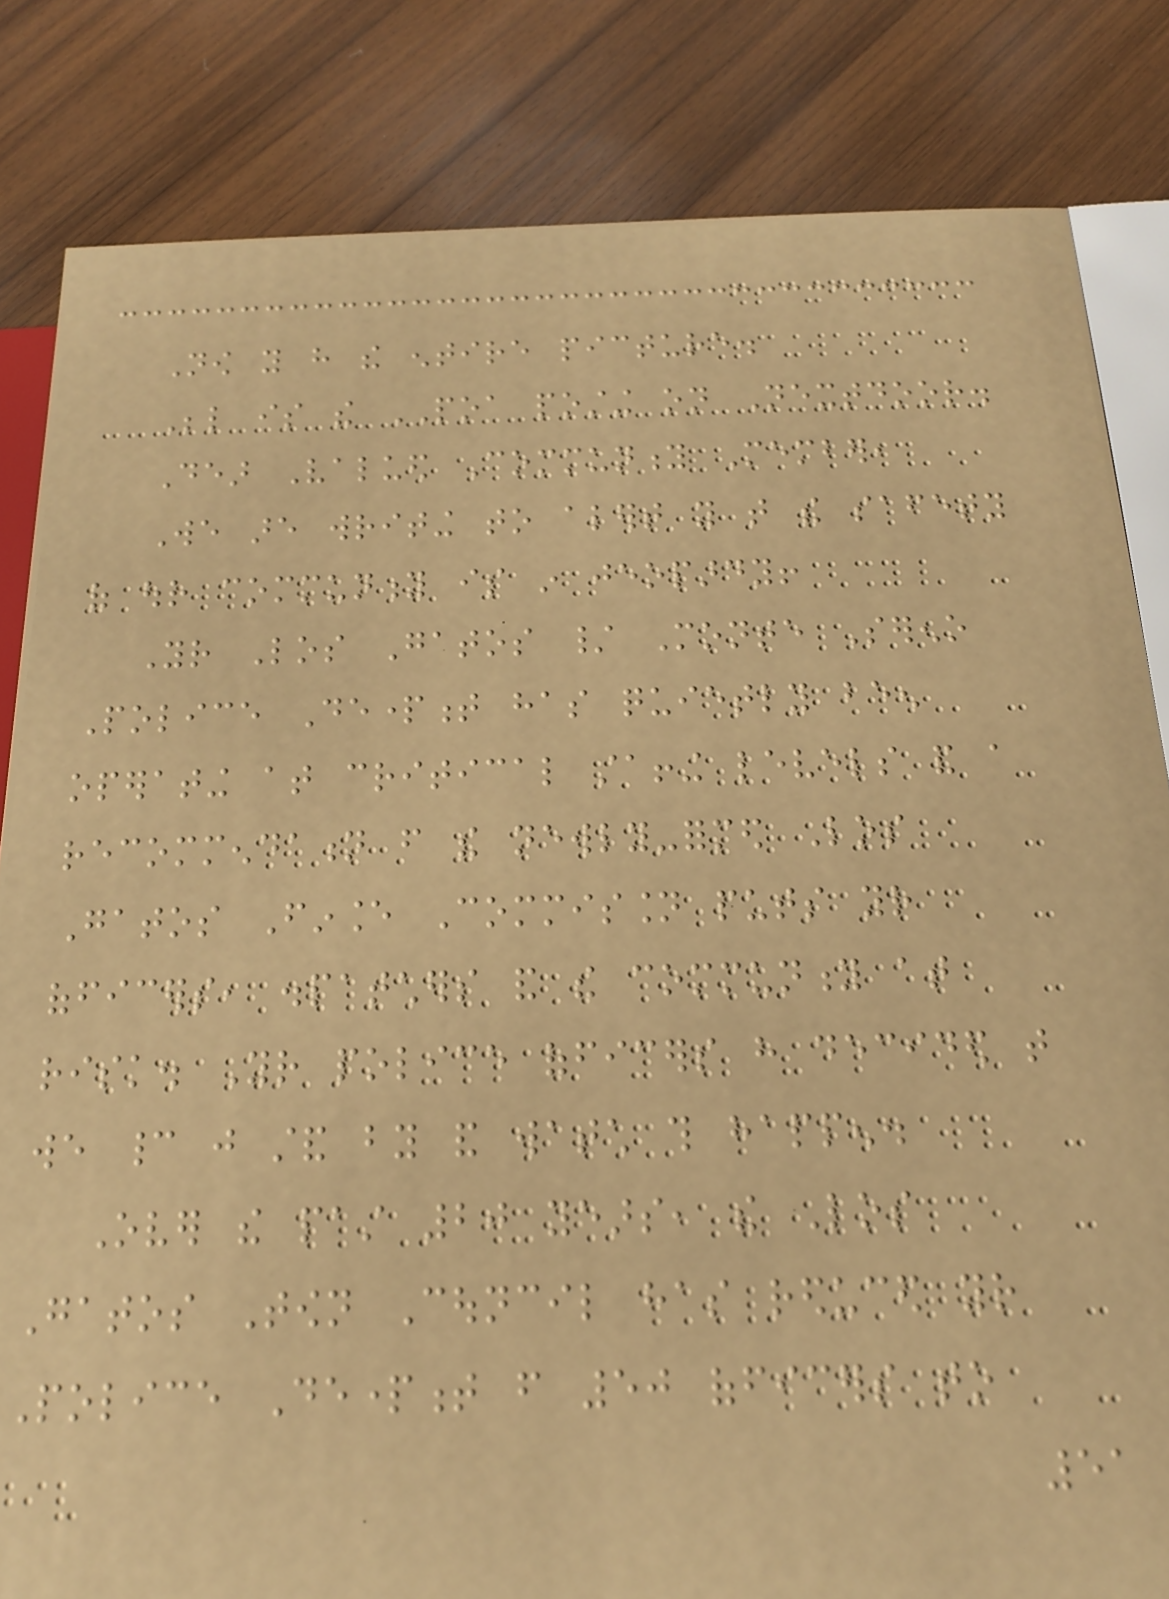Now you have the entire picture.
Below is the POA posting on Nextdoor.
Dear Valued Community Member,
We are writing to alert you that the safety
of our community is in jeopardy!
Your Los Gatos / Monte Sereno
Police Department has quietly been
operating at critical staffing levels and a
recommendation from the newly-formed Los
Gatos Finance Commission puts your
officers, dispatchers and the community at
risk. Your police officers have decided that
we cannot just stand by and watch this happen.
Over the past 20 years, the Los
Gatos Town Council has reduced your
Police Department from 50 officers to
51
